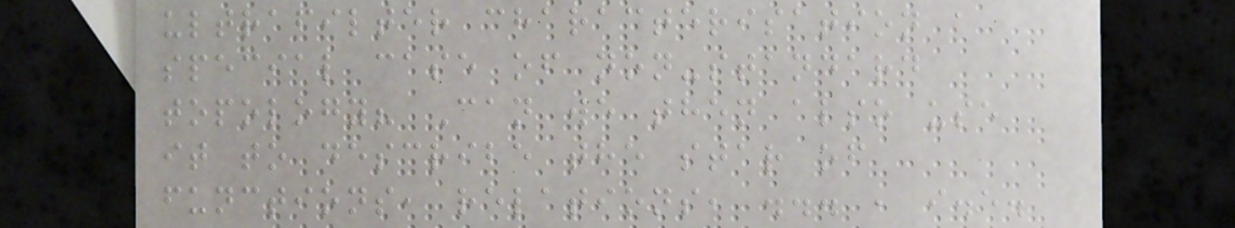ultrafilter characterisation a
special case of non-standard
topology? Can we then also use
it to describe the star of
functions, relations, ... , i.e.
